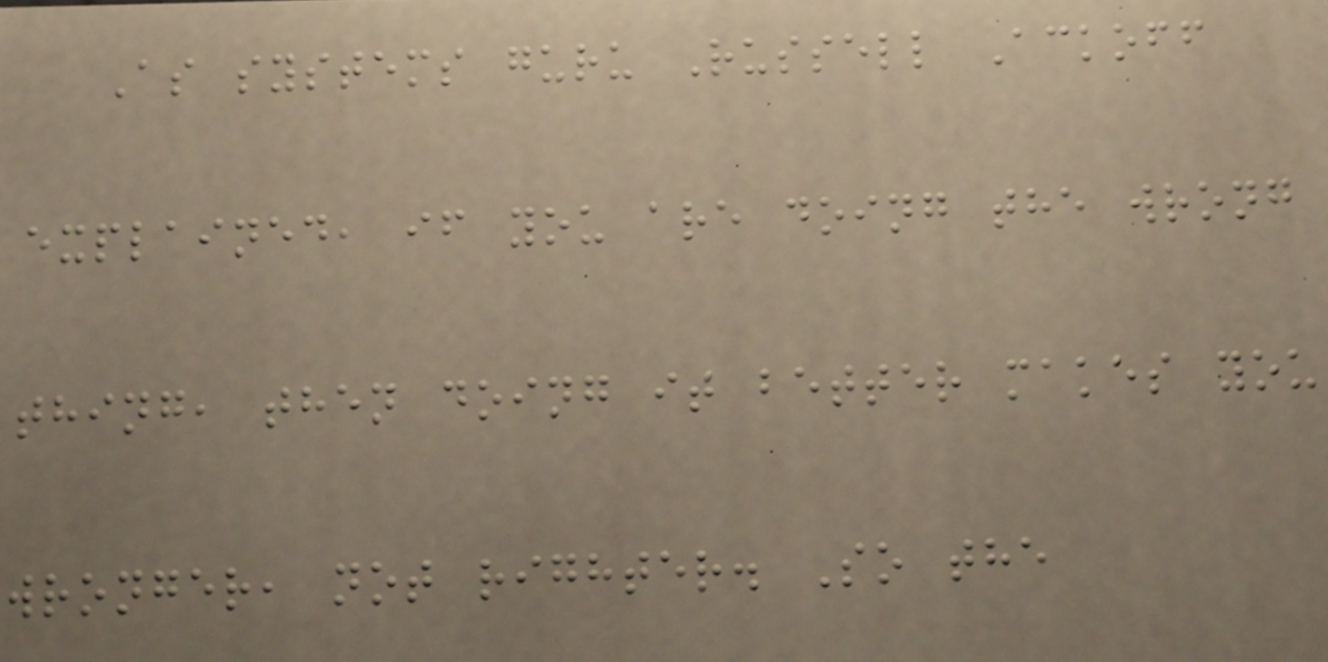As systems guru Russell Ackoff
explained, if you are doing the wrong
thing, then doing it better makes you
wronger, not righter. So the
